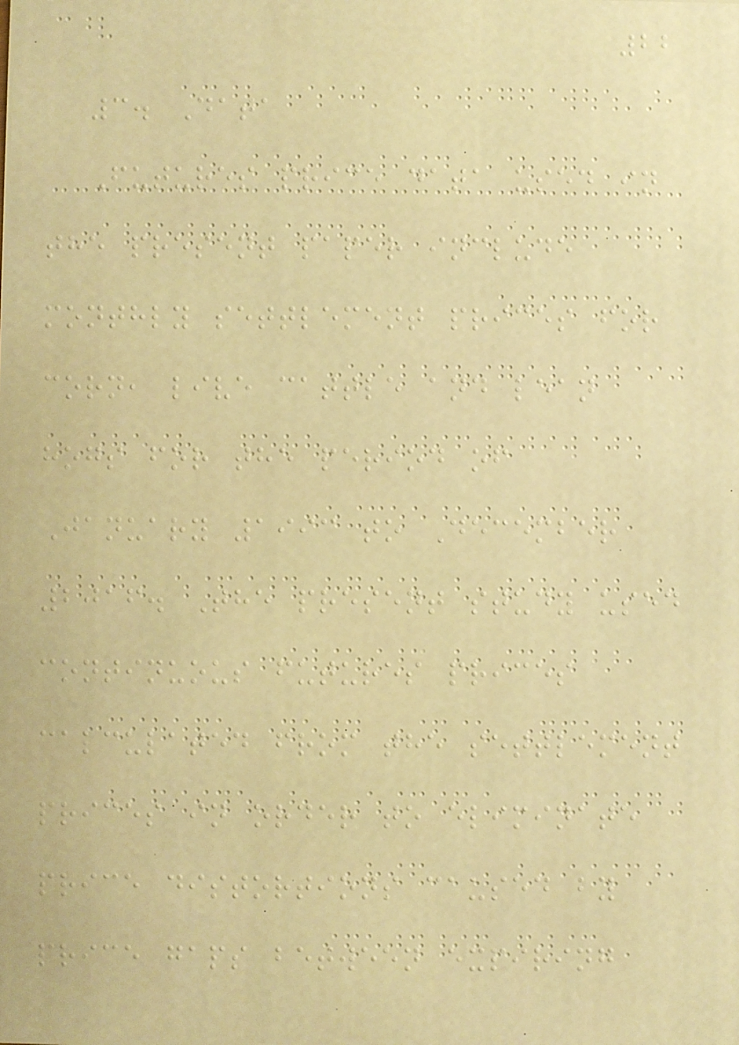22
3. Data
Futures price data used in
the present paper include
monthly settlement prices for
corn, live cattle and lean
hogs for the period of
January 1993 to December
2016. The present study used
continuous futures prices
calculated from the settlement
prices in order to eliminate
price distortions caused by
price gaps between expiring
